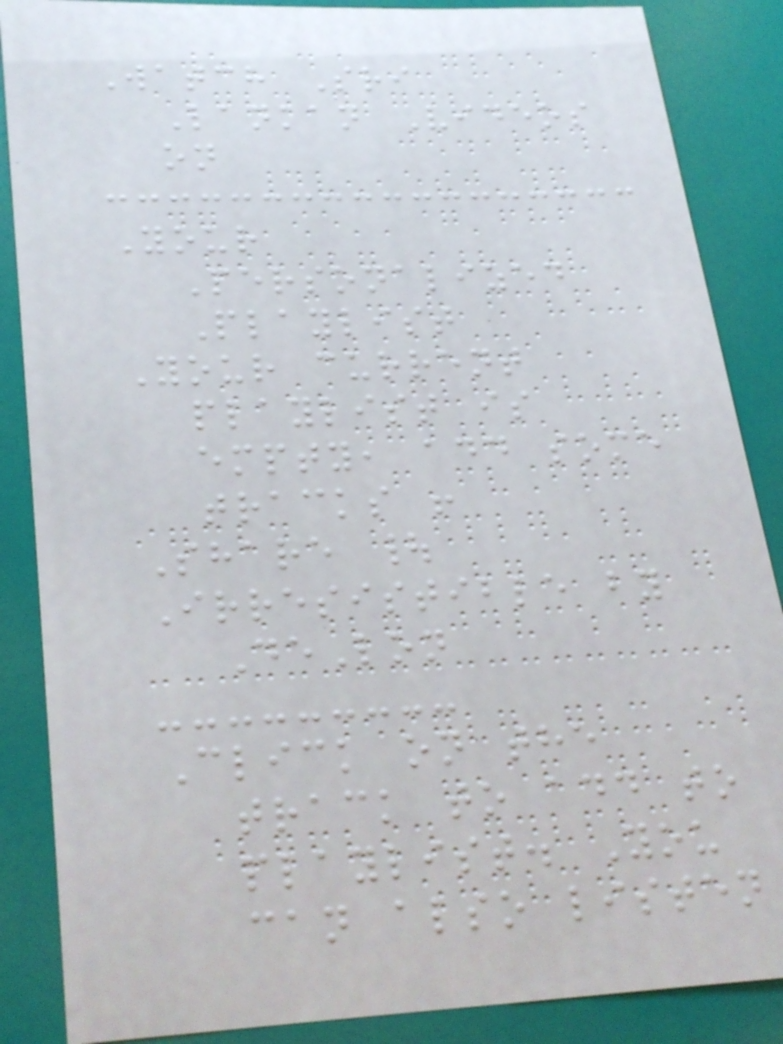Watch Sri
Lankan Videos
on
Your
Personalized
Playlist
Your current
playlist is
empty, add some
tracks !
Share |
Irresistible by
DeLon
Click on the
track to add to
playlist. You
can also listen
